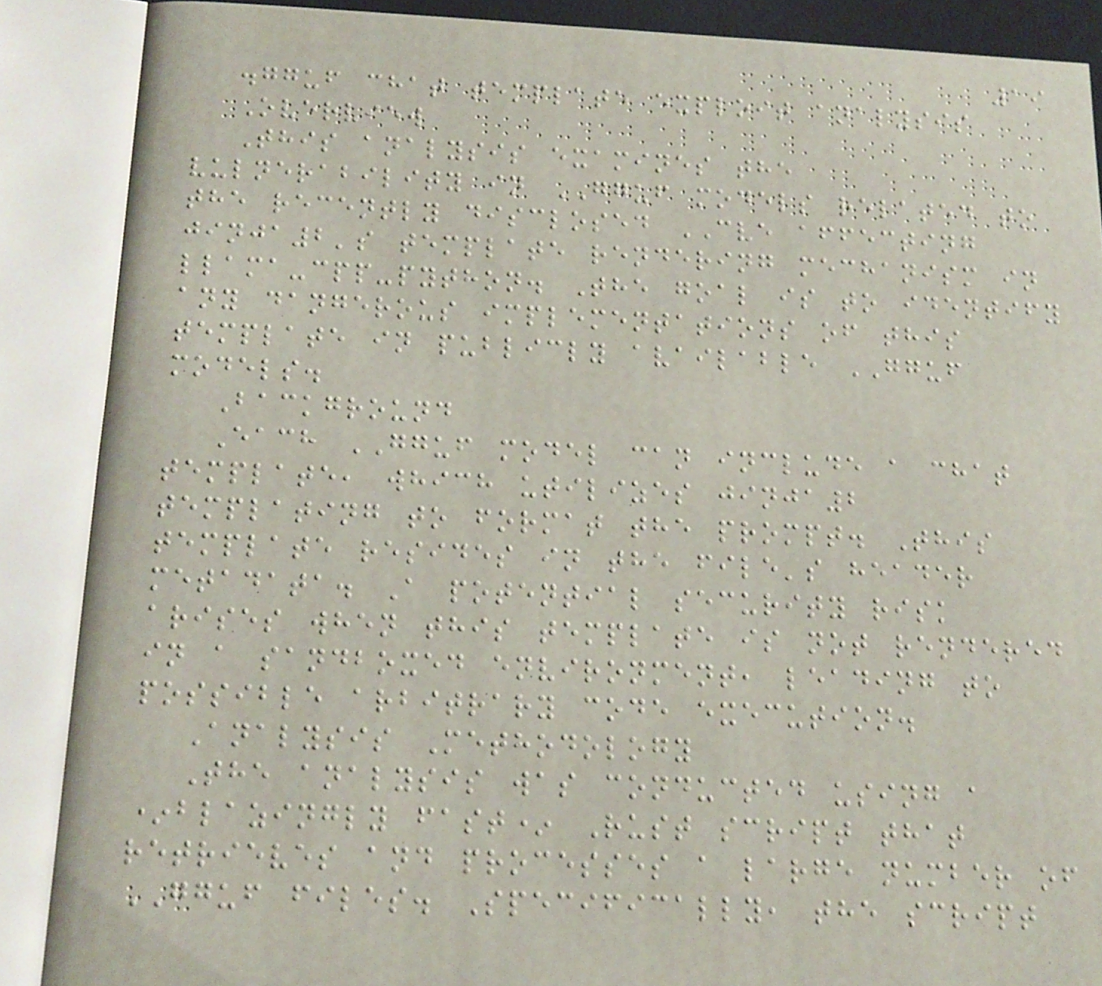19
.gguf chat template exploit analysis
Overview
This analysis examines the
vulnerability in GGUF models related to
the recently disclosed CVE affecting
jinja2's template rendering mechanism in
llama-cpp-python. The goal is to identify
any dangerous implementations of this
template in publicly available GGUF
models.
Background
Each GGUF model can include a chat
template, which utilizes jinja2
templating to format the prompt. This
template resides in the file's header
metadata. A potential security risk
arises when this template is not rendered
in a sandboxed environment, leading to
possible arbitrary code execution.
Analysis Methodology
The analysis was conducted using a
*blazingly fast* Rust script that
retrieves and processes a large number of
GGUF files. Specifically, the script
